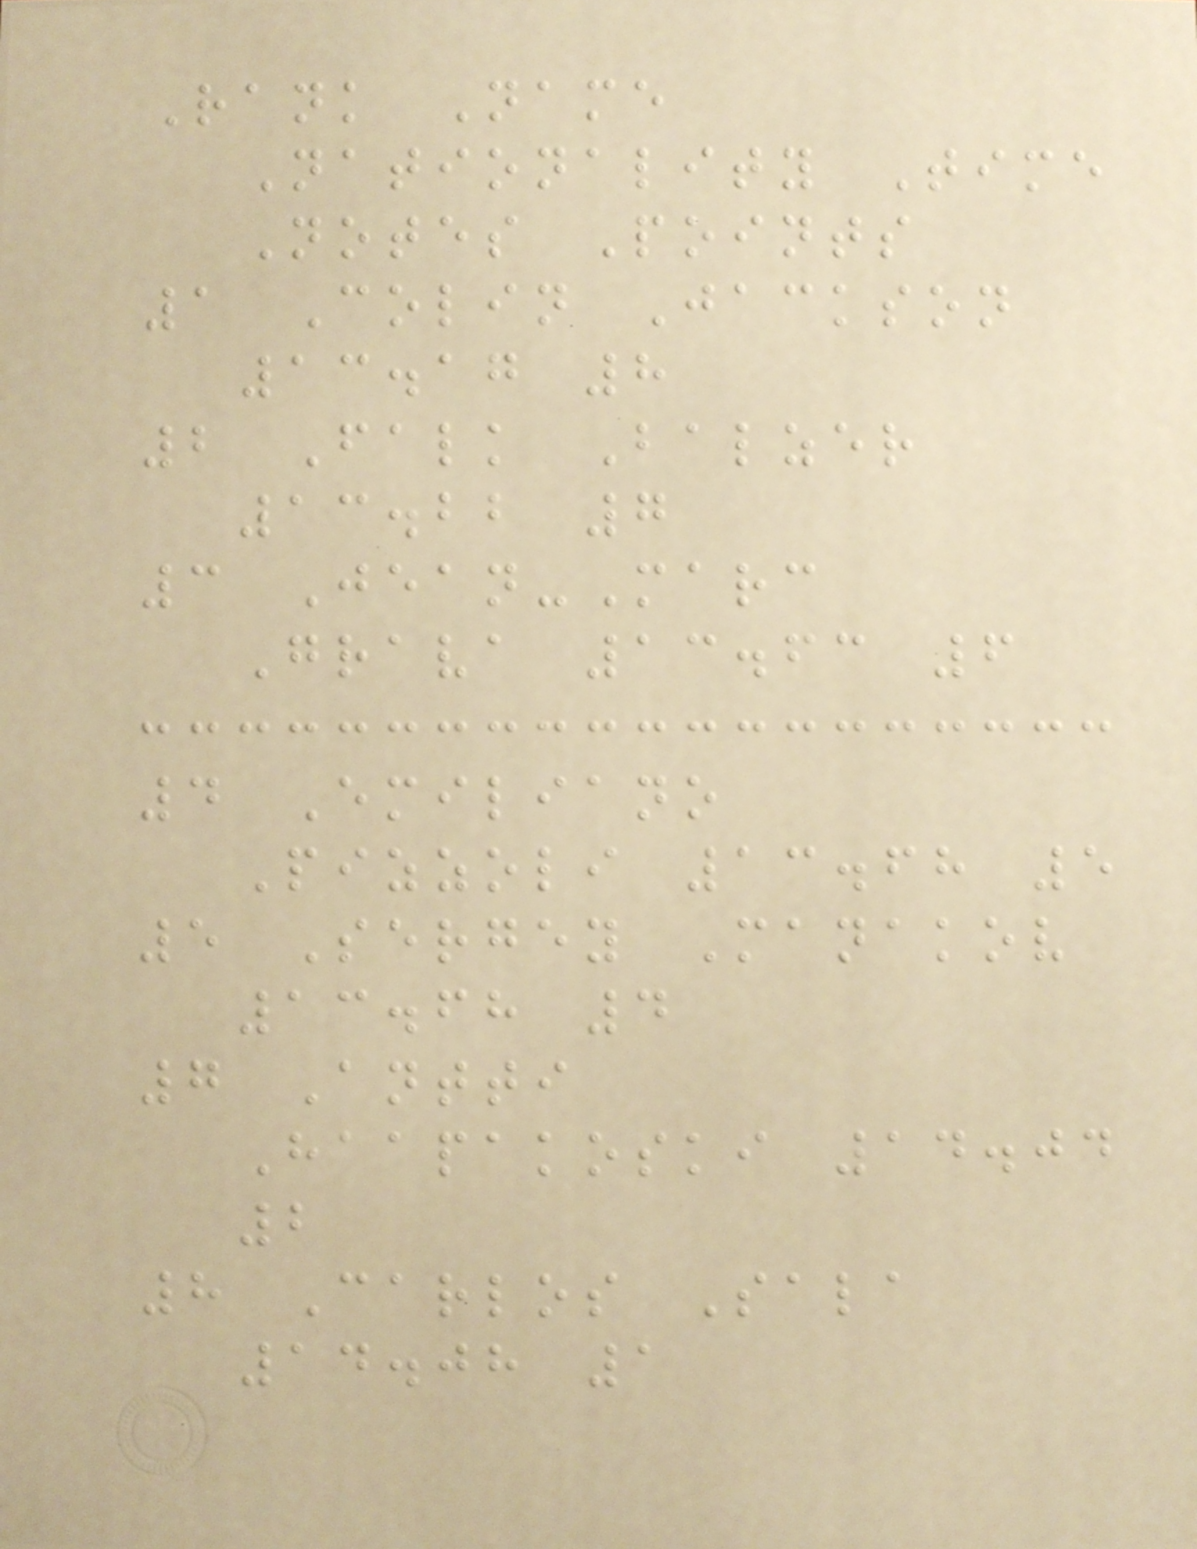Rank Name
Nationality Time
Notes Points
1 Colin Jackson
13.17 8
2 Falk Balzer
13.22 7
3 Jean-Marc
Grava 13.63 6
4 Emiliano
Pizzoli 13.68 5
5 Sergey Manakov
13.68 4
7 Antti
Haapakoski 14.04
2
8 Carlos Sala
14.08 1
